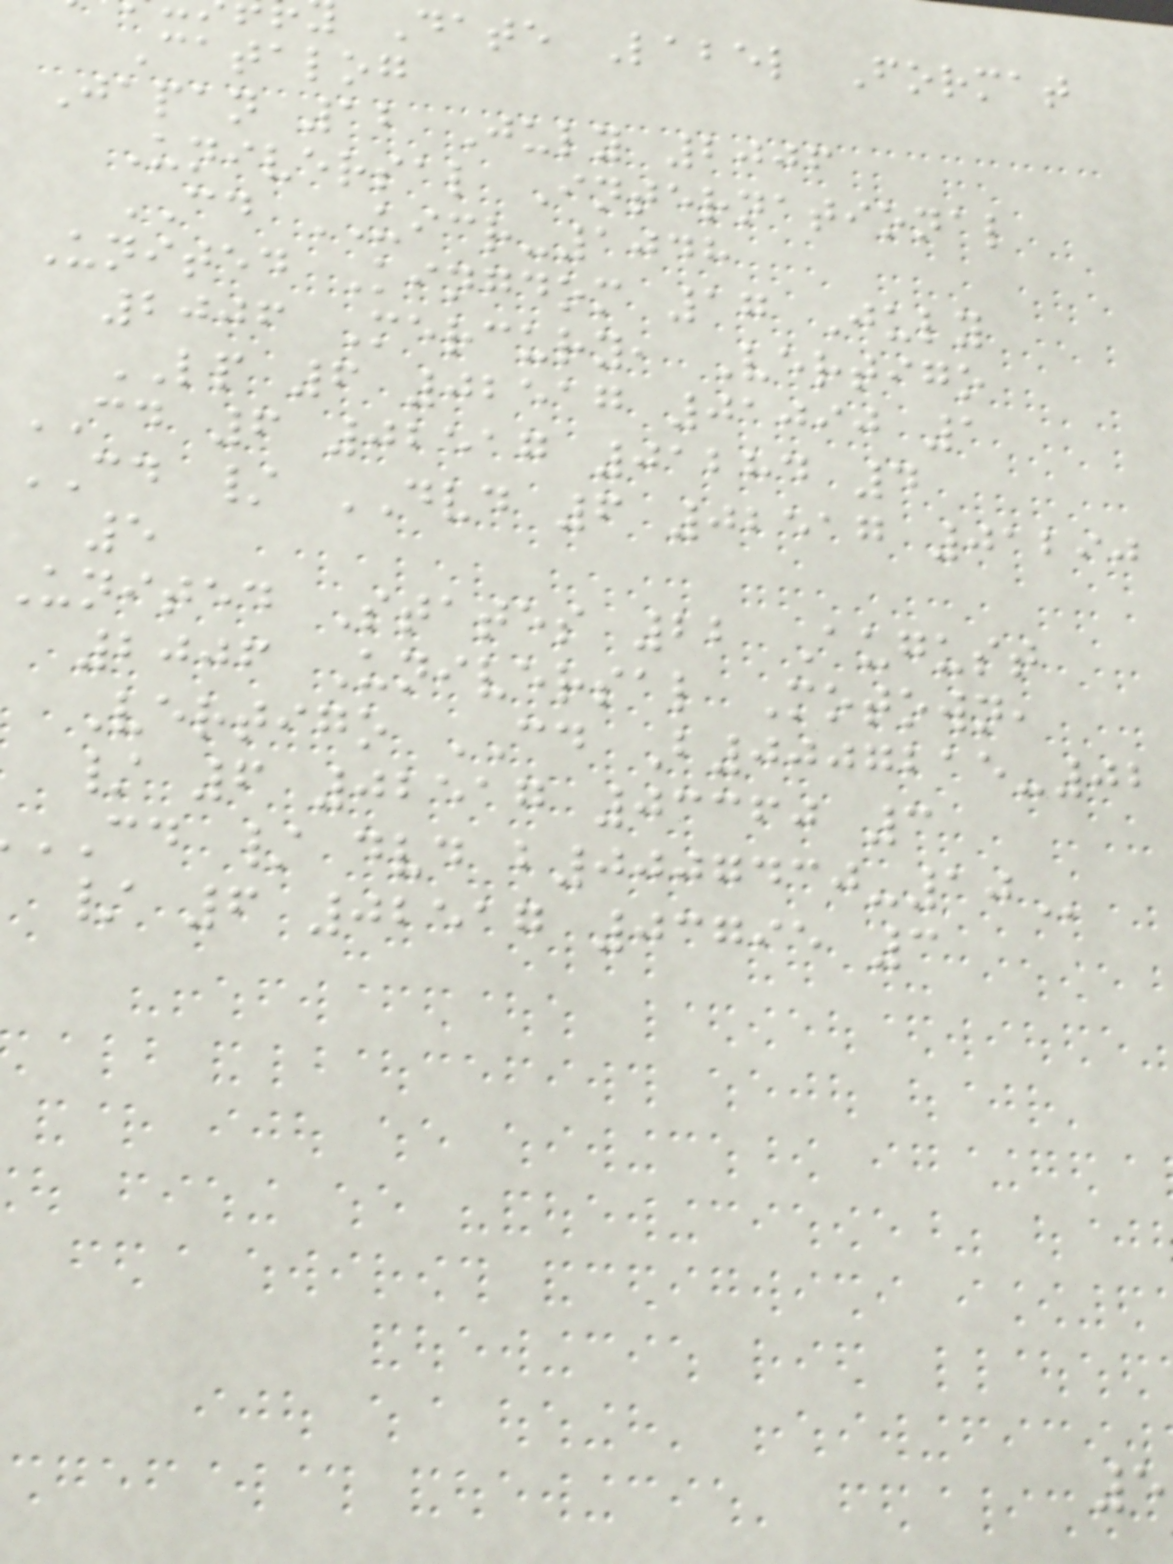Date Label Format
Catalog
Japan 12 July 2006
Universal International
CD UICR-1048
United Kingdom 17 July
2006 Mercury, Vertigo
LP 6 02517 01090 1
CD 6 02517 01284 4
CD / DVD 6 02517 01290
5
united States 22 August
2006 Universal Motown,
Vertigo CD B0007215-02
/ 6 02517 03360 3
CD / dvd
/ 6 02517 03795 3
